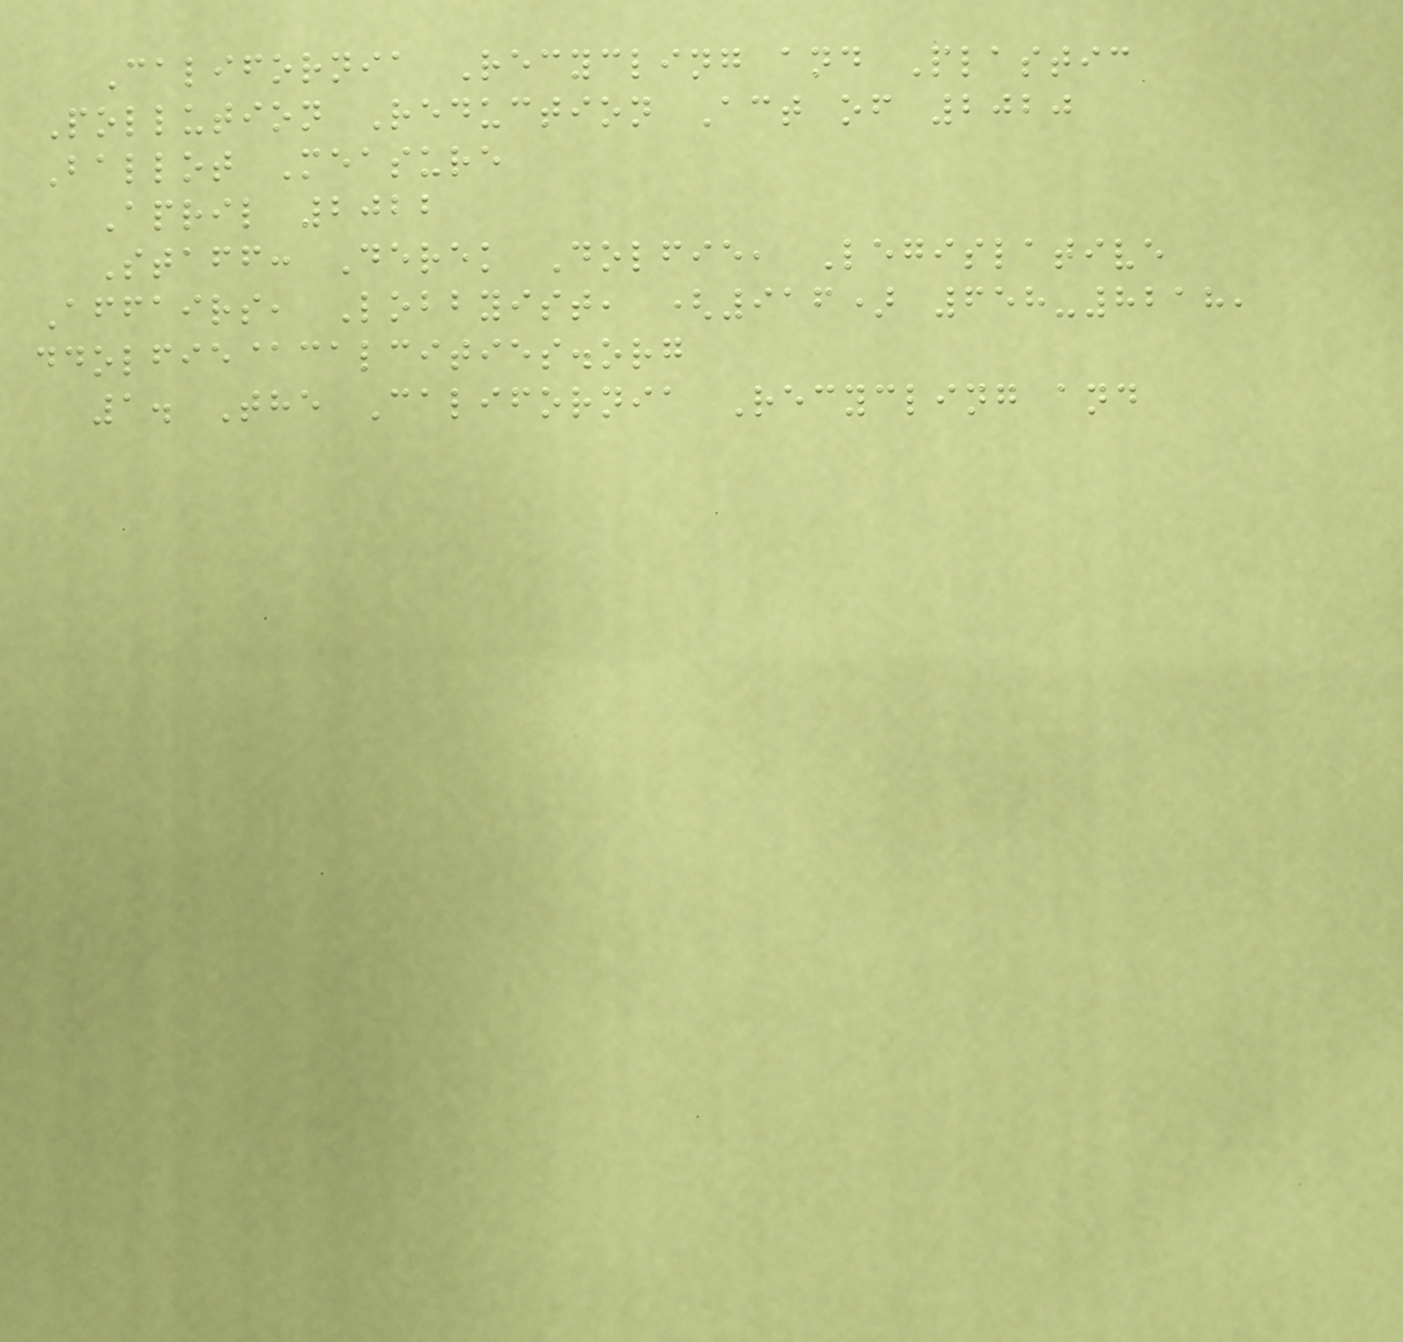California Recycling and Plastic
Pollution Reduction Act of 2020
Ballot Measure
April 2022
Staff: Derek Dolfie, Legislative
Affairs, Lobbyist, (916) 658-8218,
ddolfie@calcities.org
1. The California Recycling and
